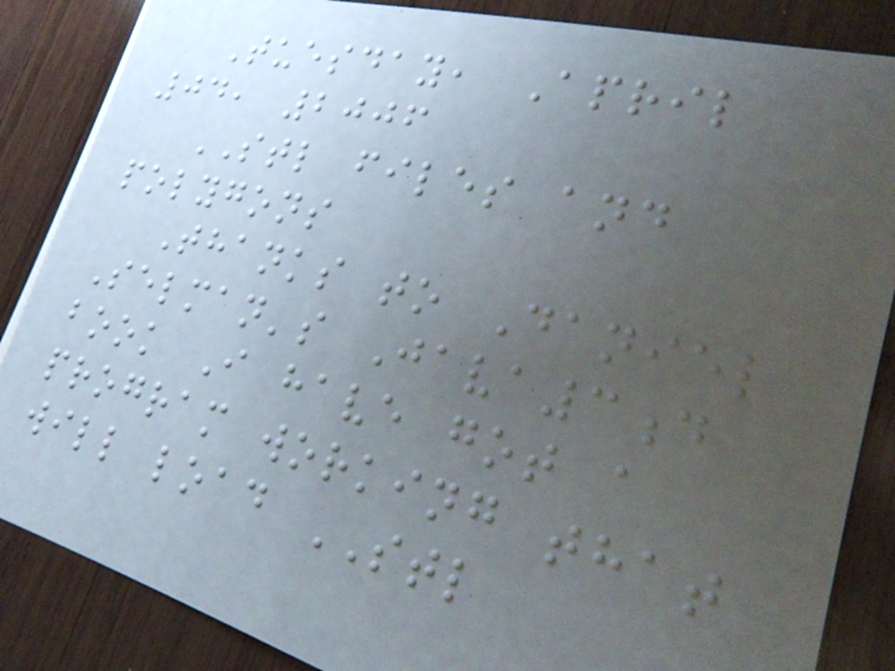Tuesday, April
04, 2006
STL files and
polygons
Thanks to Daniel
Selman's Java3d
book I have got a
program working that
will load STL
